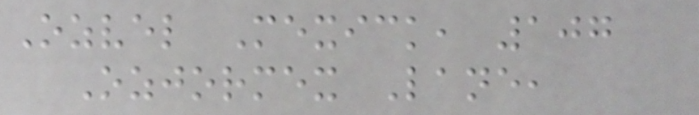Ozvel Mexick, 107
Ozjormex Lane,
